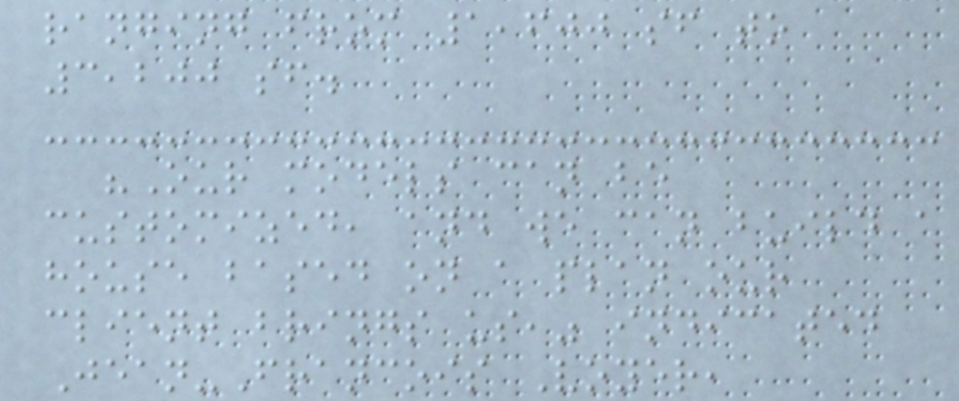ranging from 1,600 sf to
3,200 sf.
"Our models can be
customized, and we can build a
house based on a plan our
client brings us," indicated
Jean-Francois Voyer,
